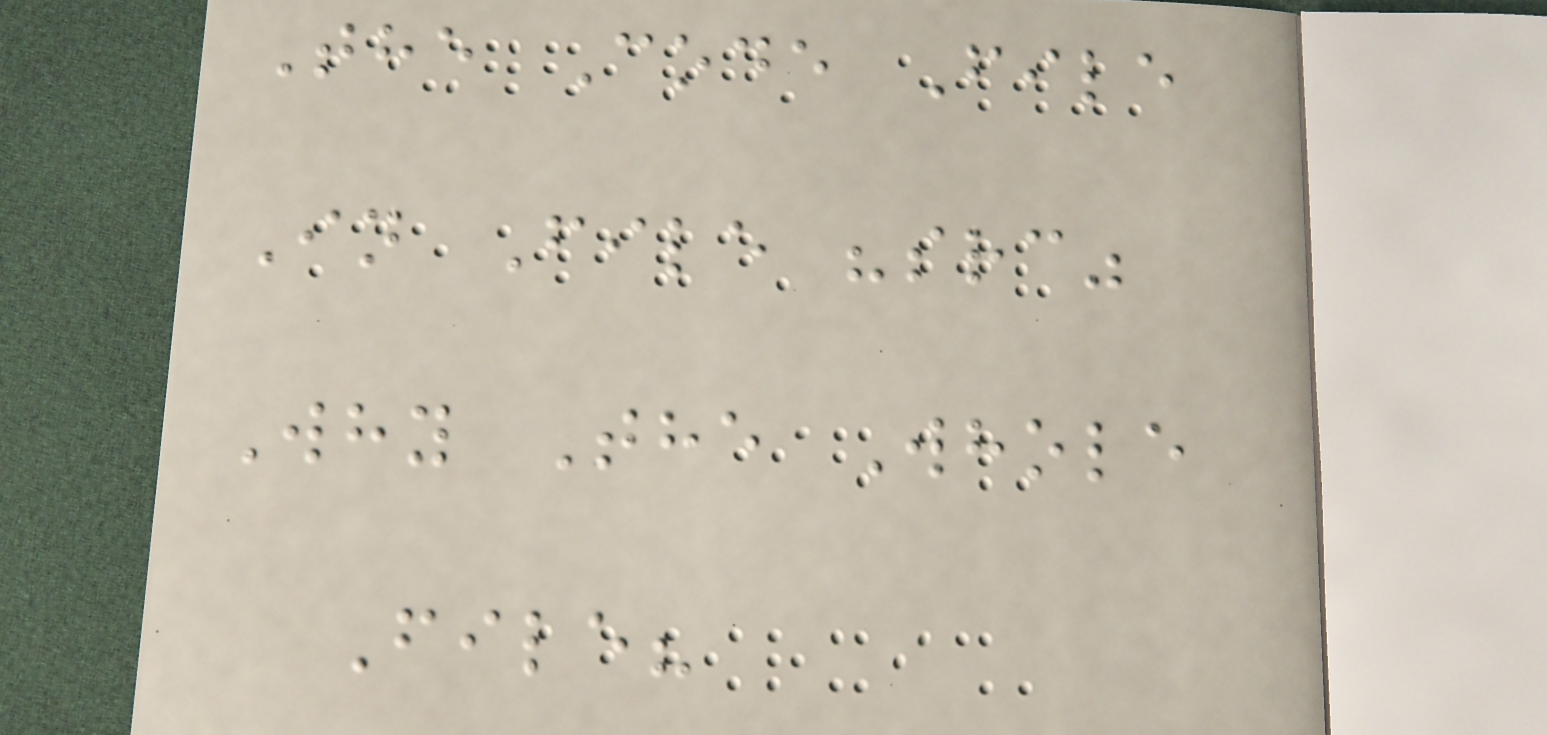The Code File
In File "src"
Why The Whole
File?
